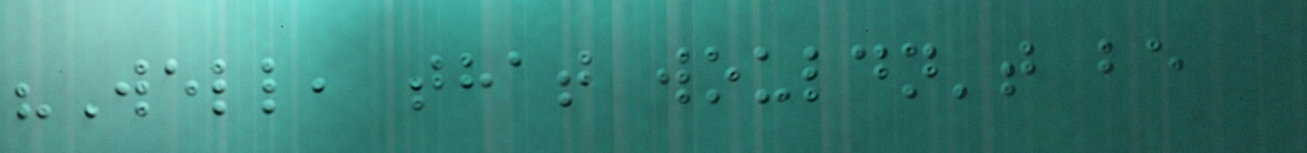"Well, that wouldn't be
